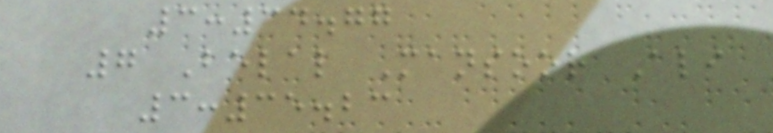3:34.77
7 Belal Mansoor Ali
3:35.23
